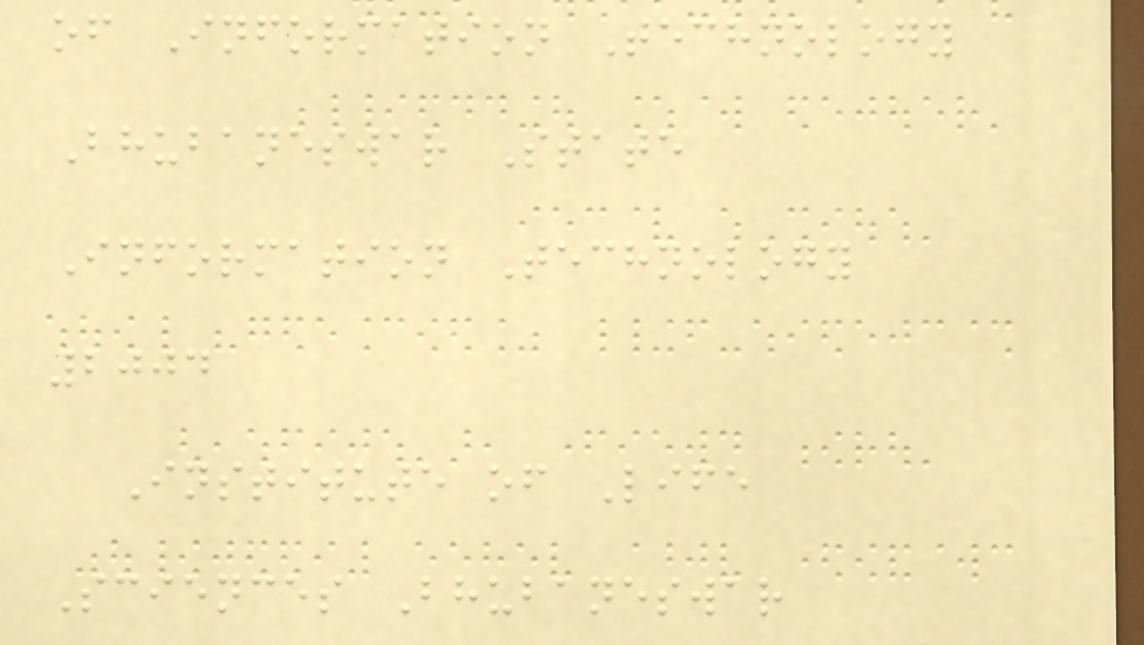of Information Technology
Bhubaneswar State
Information Technology
2004
Institute of Life
Sciences Bhubaneswar
